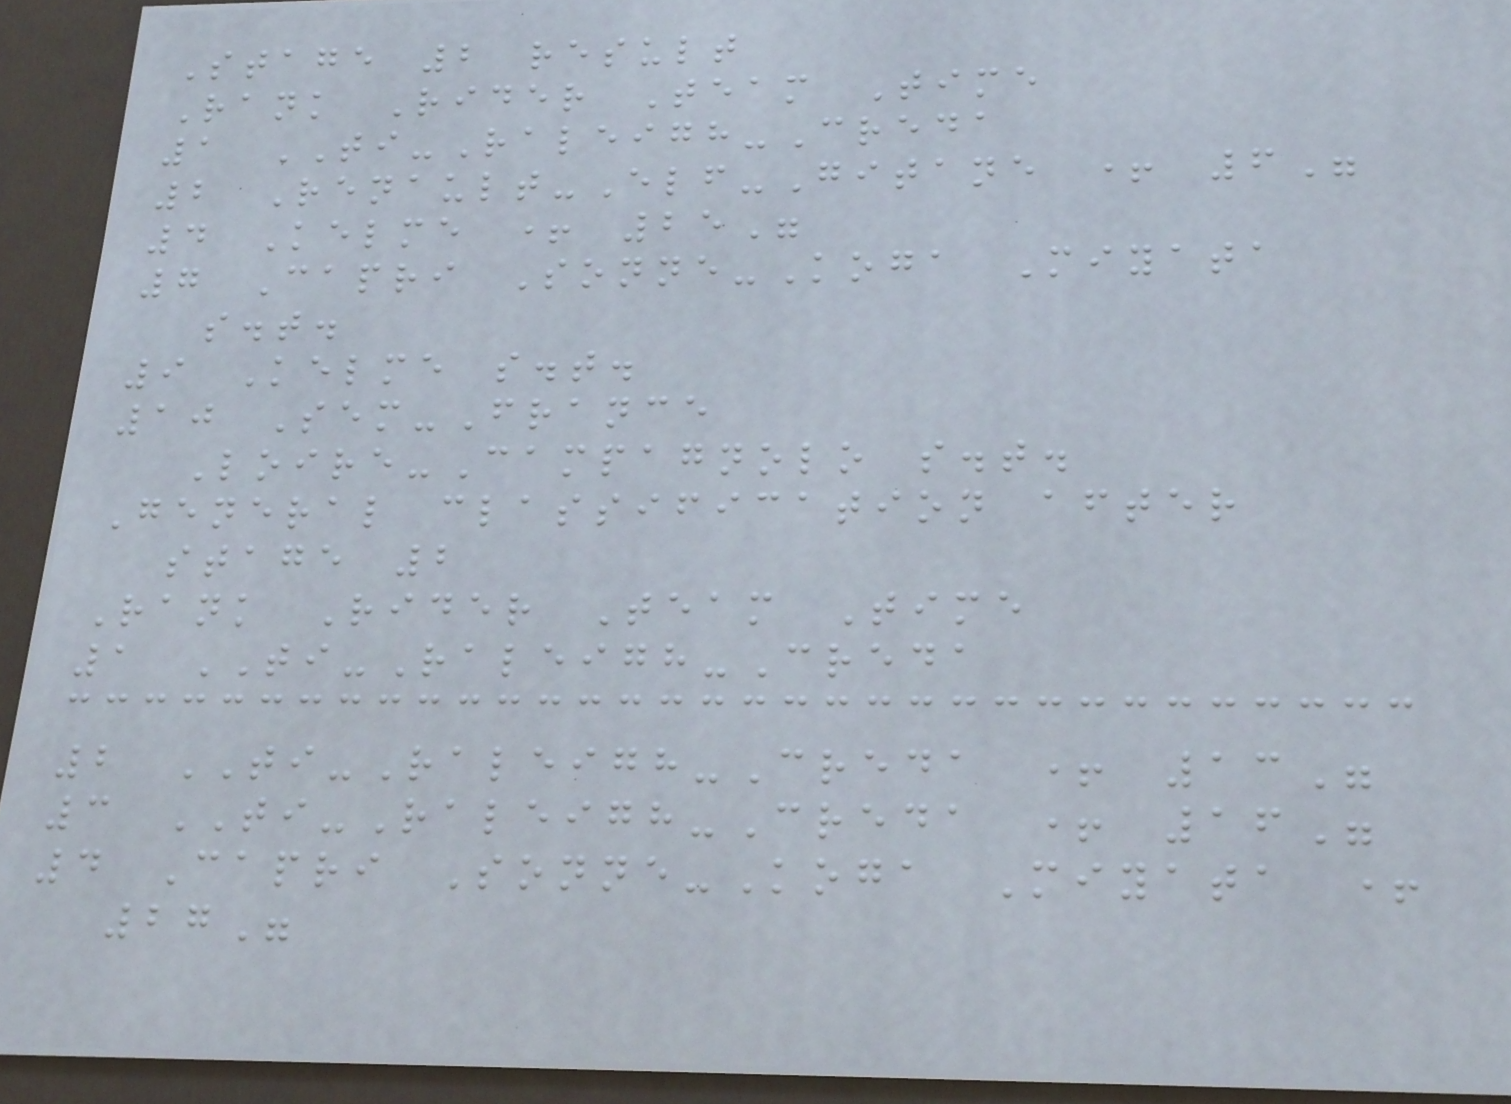Stage 2 result
Rank Rider Team Time
1 TI-Raleigh-Creda
2 Renault-Elf-Gitane + 6"
4 Kelme + 25"
7 Capri Sonne-Koga Miyata
s.t.
9 Kelme s.t.
10 Sem-France
Loire-Campagnolo s.t.
General classification after
stage 2
Rank Rider Team Time
1 TI-Raleigh-Creda
2 TI-Raleigh-Creda + 13"
3 TI-Raleigh-Creda + 16"
4 Capri Sonne-Koga Miyata +
27"
